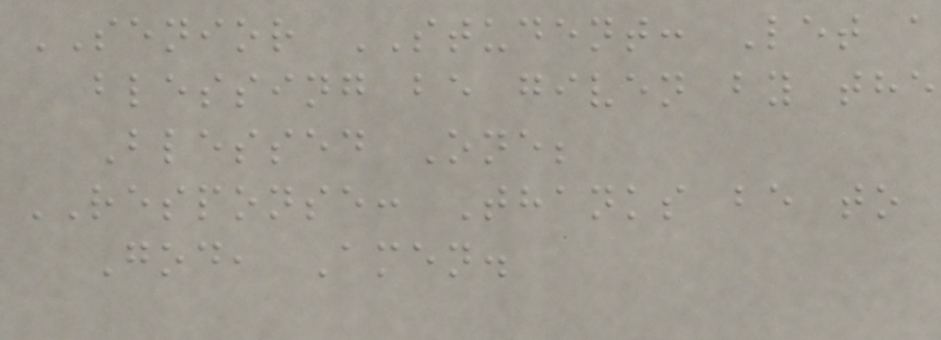SENIOR STUDENT: Let a
blessing be given by the
Blessed One;
RESPONSE: Thanks be to
God, Amen.
